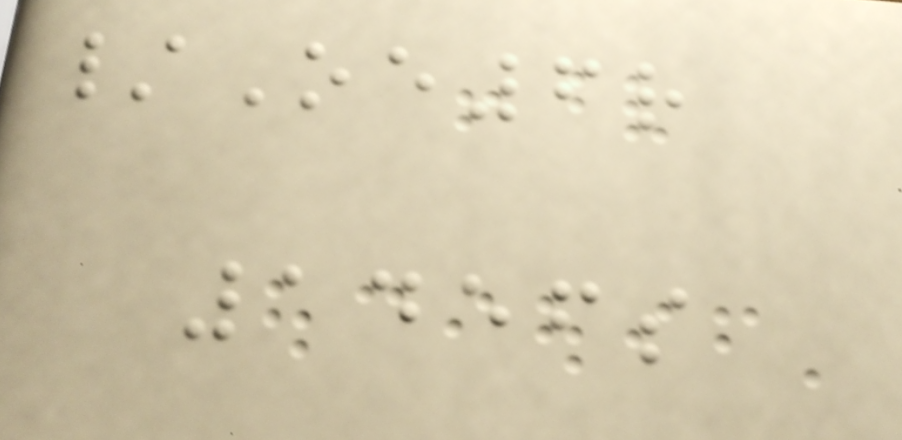/Oe6r
1456s
